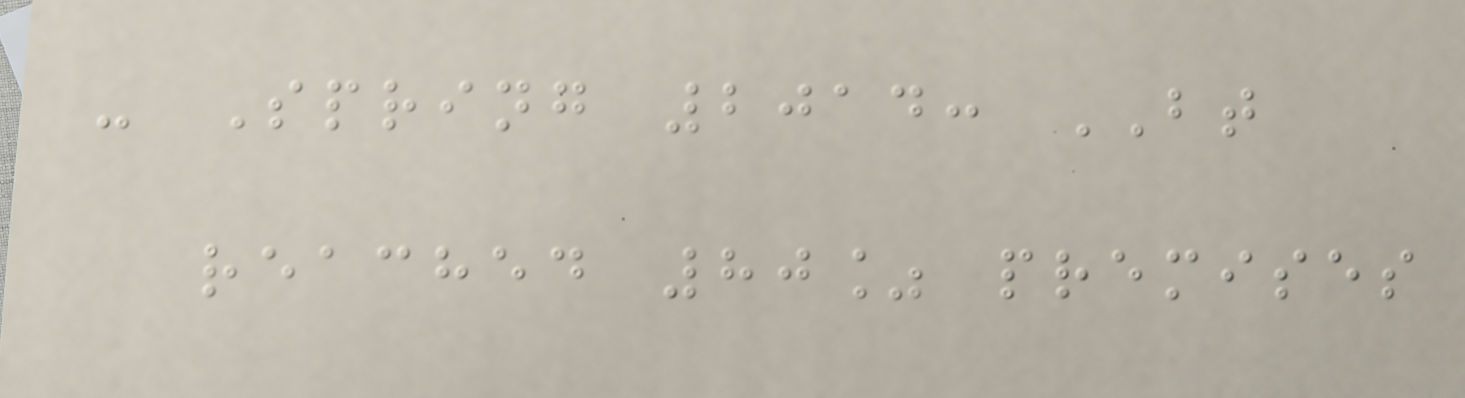- Spring 2014: BT
reached 80% premises
